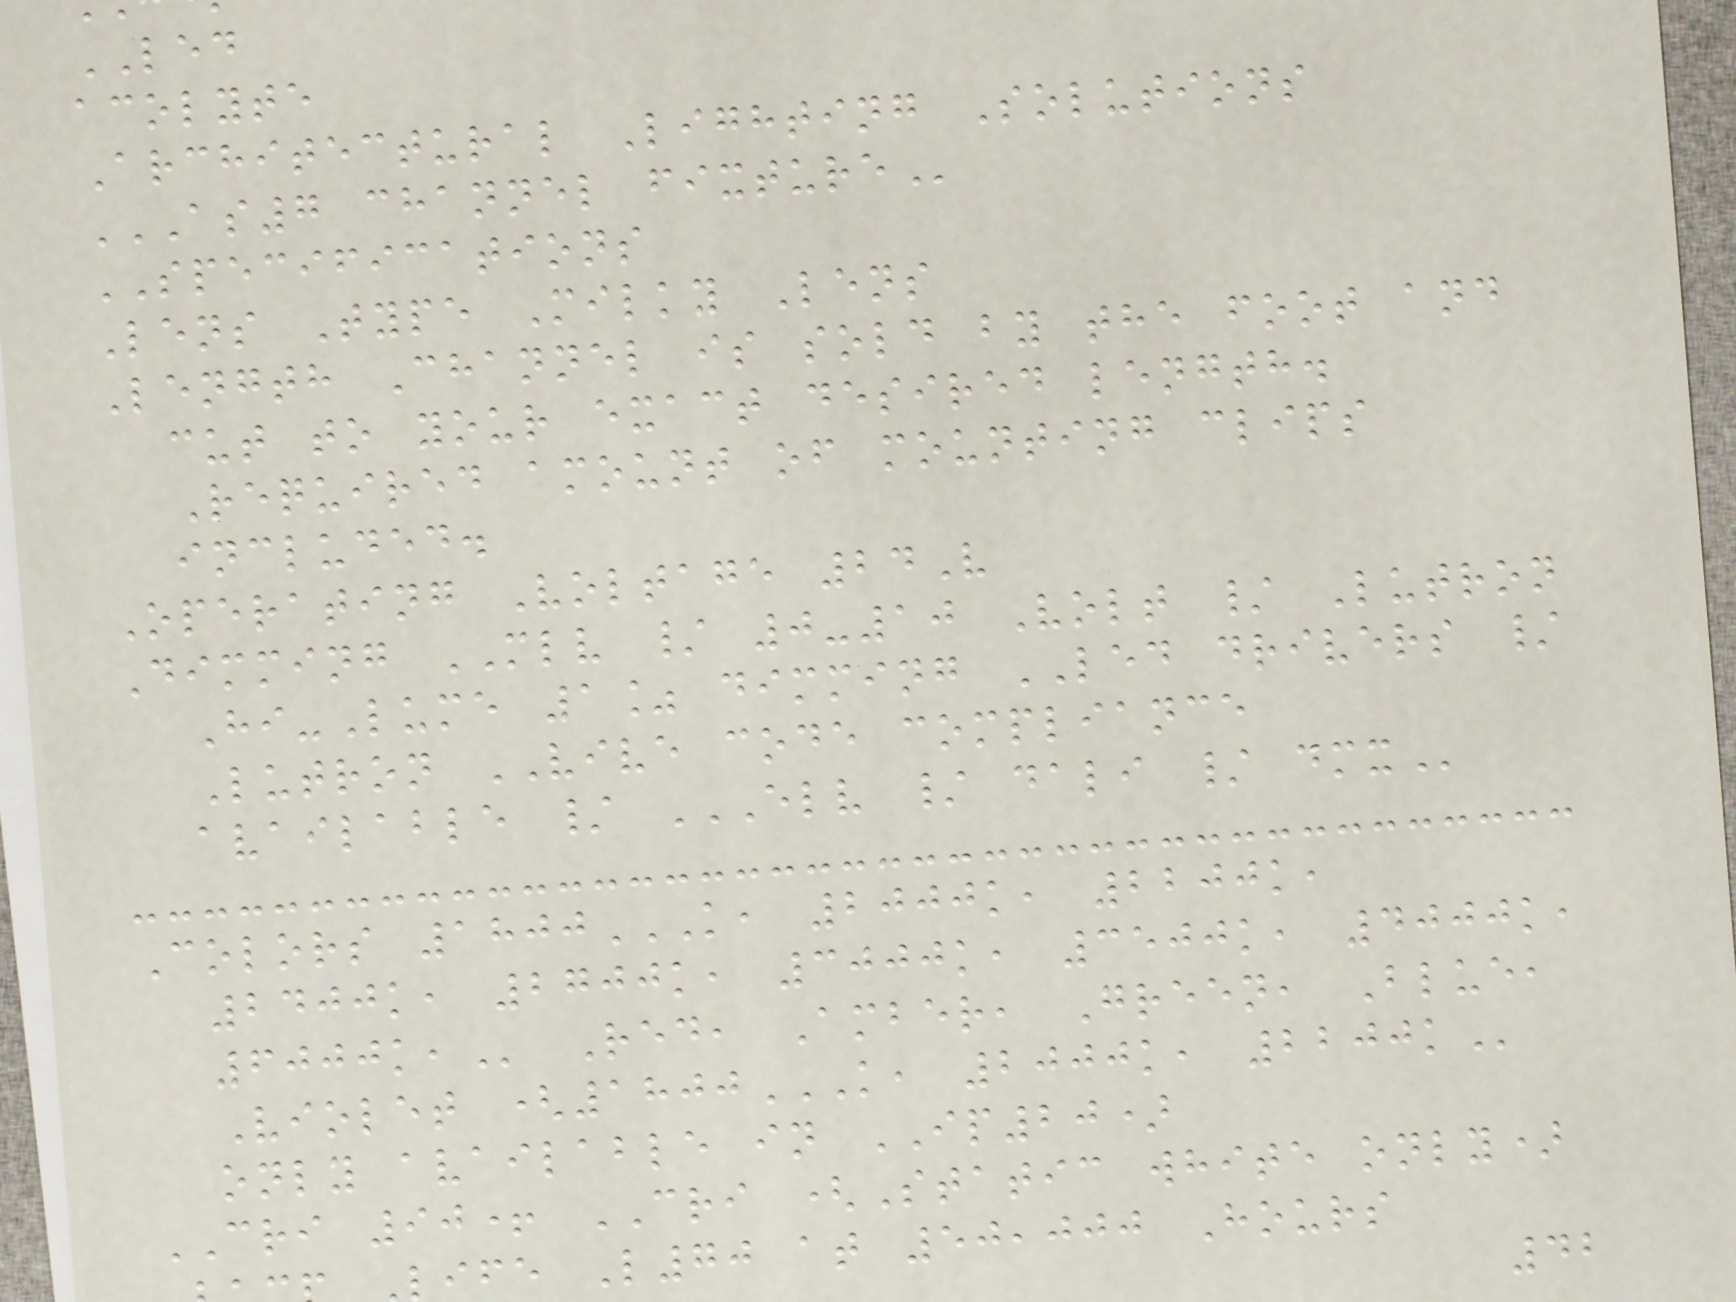LED
acolyte
Architectural Lighting Solutions
AS7 CHANNEL FIXTURE
SPECIFICATIONS
Lens Type Milky Lens
Length Channel is sold by the foot and
cut to your exact desired length.
Required amount of mounting clips
included.
Operating Voltage 24V
Dimming MLV / 0-10 Volt / Lutron
Hi-Lume 1% dimming LED drivers /
Lutron VIVE code compliance
available / ELV / DALI / DMX
Colors 1800K, 2000K, 2200K,
2400k, 2700k, 3000k, 3500k, 4000k,
Red, Amber, Green, Blue,
Violet (1800K, 2000K, 2200K
only available in IP20)
CRI 90+ CRI (Static white only)
ife L70 at 50,000 Hours
42
